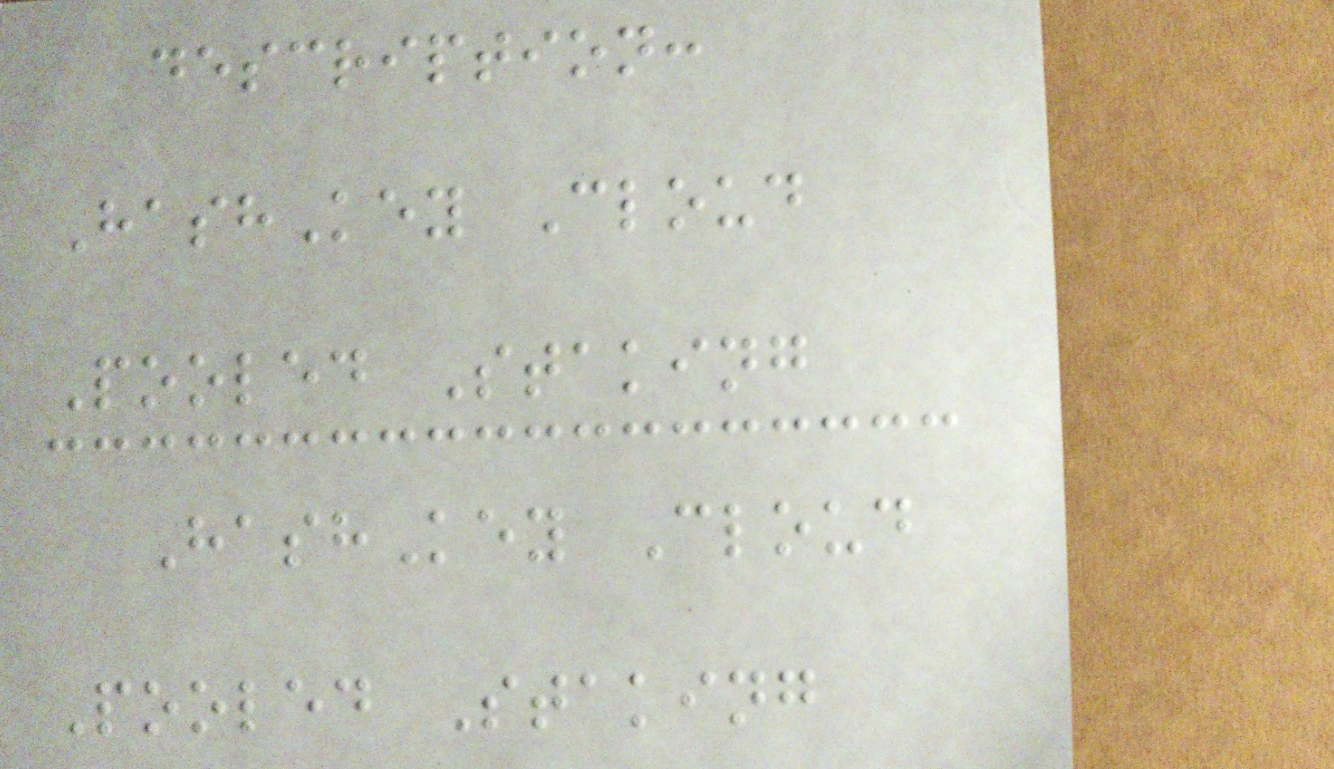description:
HashKey Cloud
Pooled Staking
HashKey Cloud
Pooled Staking
